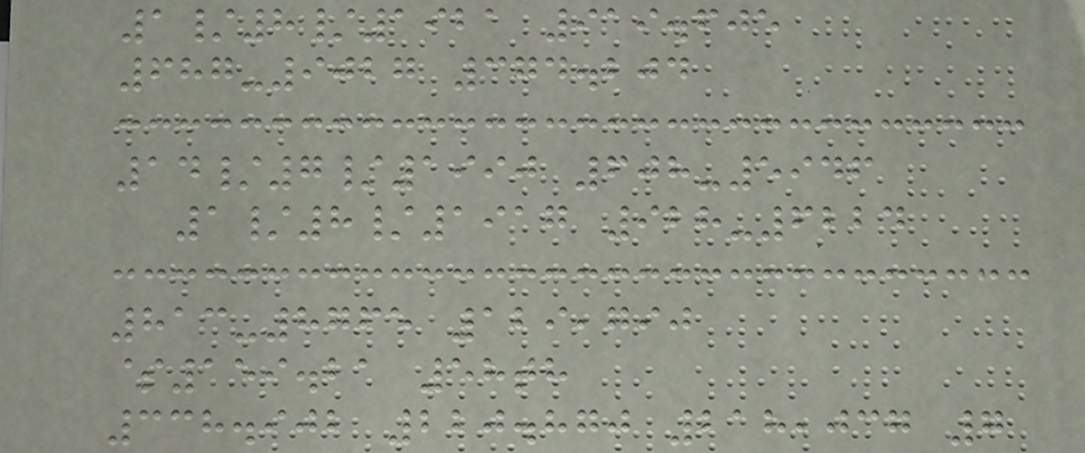1/8/1921 919.605
687-9027 374.204
14/7/1990 608-5946
1/8/1917 928-6224
813-8765 129,790
$159.21 58th
338.902 220.870 218,037 7
